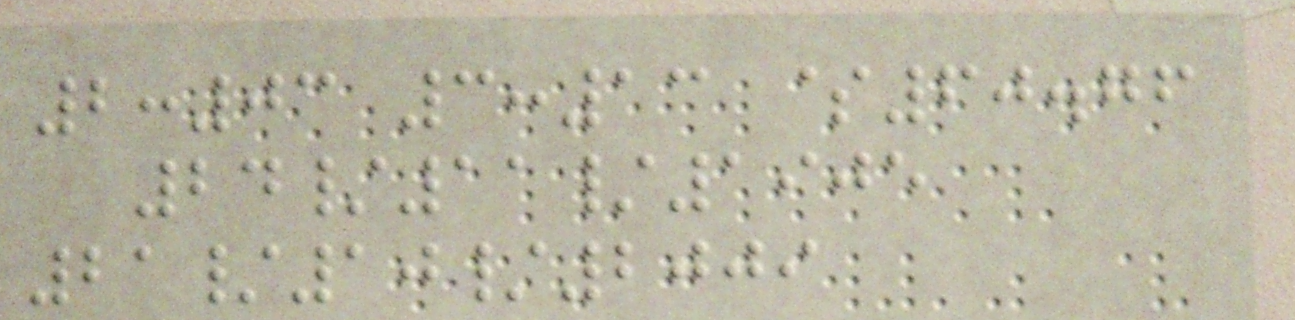2:03 3:13 $60.76
24/11/1905
21/10/2009
